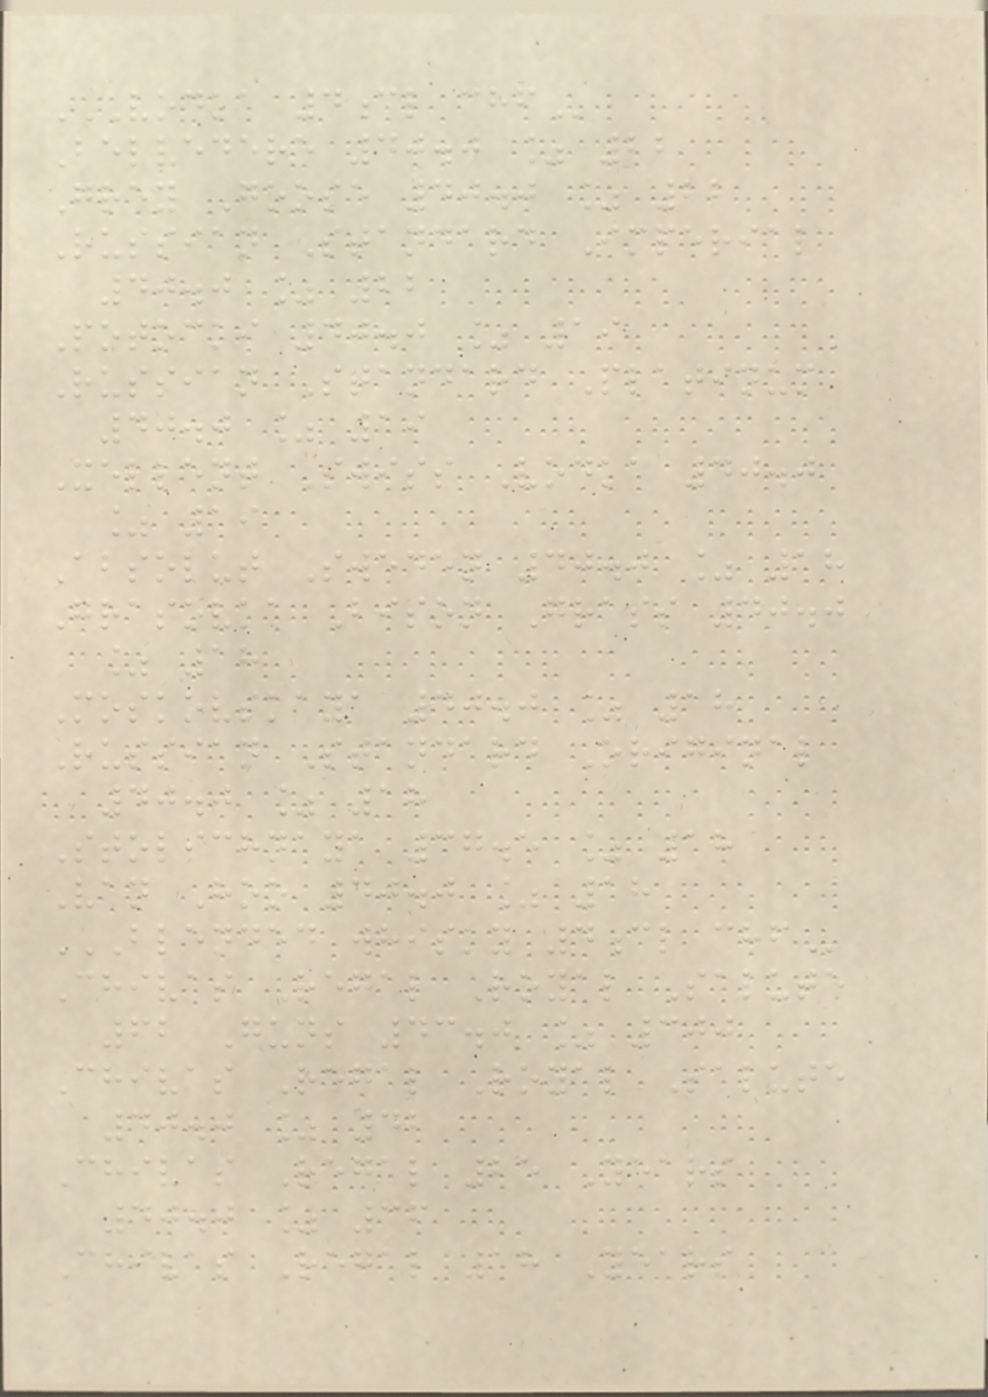VODKA 4CL CHF
Belvedere 40.0 % 22
Grey Goose 40.0 % 22
Russian Standard Imperial
40.0 % 22
Potocki 40.0 % 19
Russian Standard Platinum
40.0 % 19
Xellent Swiss Vodka 40.0
% 19
Absolut Sweden 40.0 % 18
Grasovka Bison Grass 40.0
% 18
Moskovskaya 40.0 % 18
Russian Standard Original
40.0 % 18
Stolichnaya 37.5 % 18
Van Hoo 40.0 % 18
BLENDED WHISKY 4CL CHF
Chivas Regal Royal Salute
62 Guns 43.0 % 300
Chivas Regal Royal Salute
40.0 % 42
Chivas Regal 25 Years
40.0 % 36
Chivas Regal 18 Years
